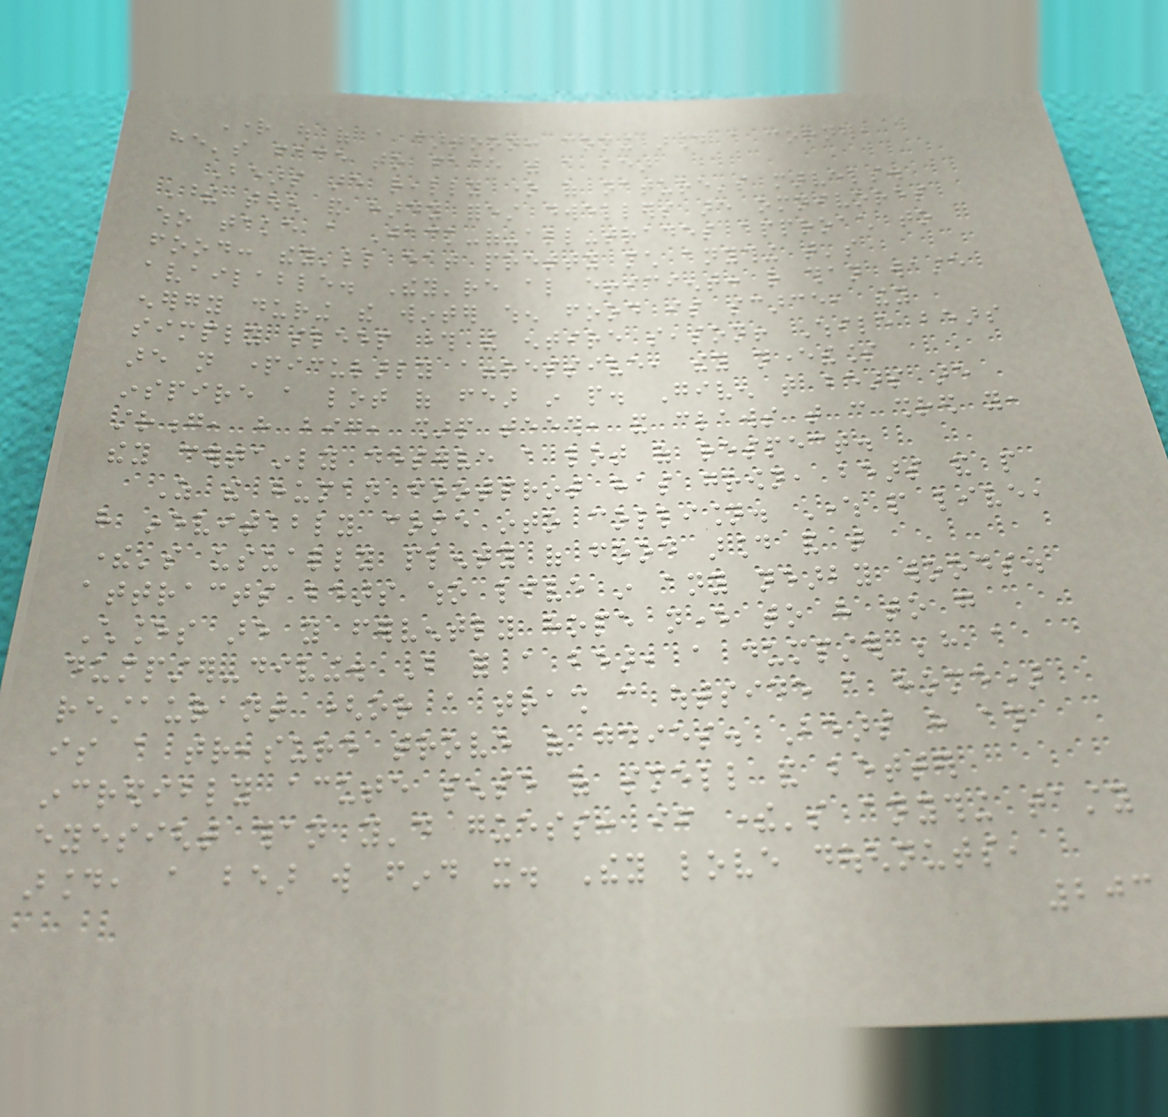Right out of a cartoon: coming around a corner,
he's face to face with a bear
Bears are really one of nature's marvels.
These tough and hardy forest dwellers are omnivores
who take a Jack-of-all-trades approach to
food: they'll eat pretty much anything that's
available. They're also efficient: rather than waste
energy during the winter when food is scarce, they
simply sleep through the entire season! While bears
are not particularly aggressive, they nevertheless
inspire a lot of fear in people. Given that bears are
strong, have big, sharp teeth, and claws that can shred you,
they certainly deserve a lot of respect.
As the human footprint has grown, bears and people
have inevitably come into collision. Where people live,
there's usually plenty of food around and that
attracts bears who live in any nearby woods.
Chances are you fervently hope never to have to go
dumpster-diving. But for a bear, a dumpster behind a
restaurant (or a trash can outside a home)
is a treasure trove of goodies. Bears have an
incredibly acute sense of smell and better
eyesight than you'd guess: if there's anything tasty
around, a bear will find it. They love doughnuts,
203
